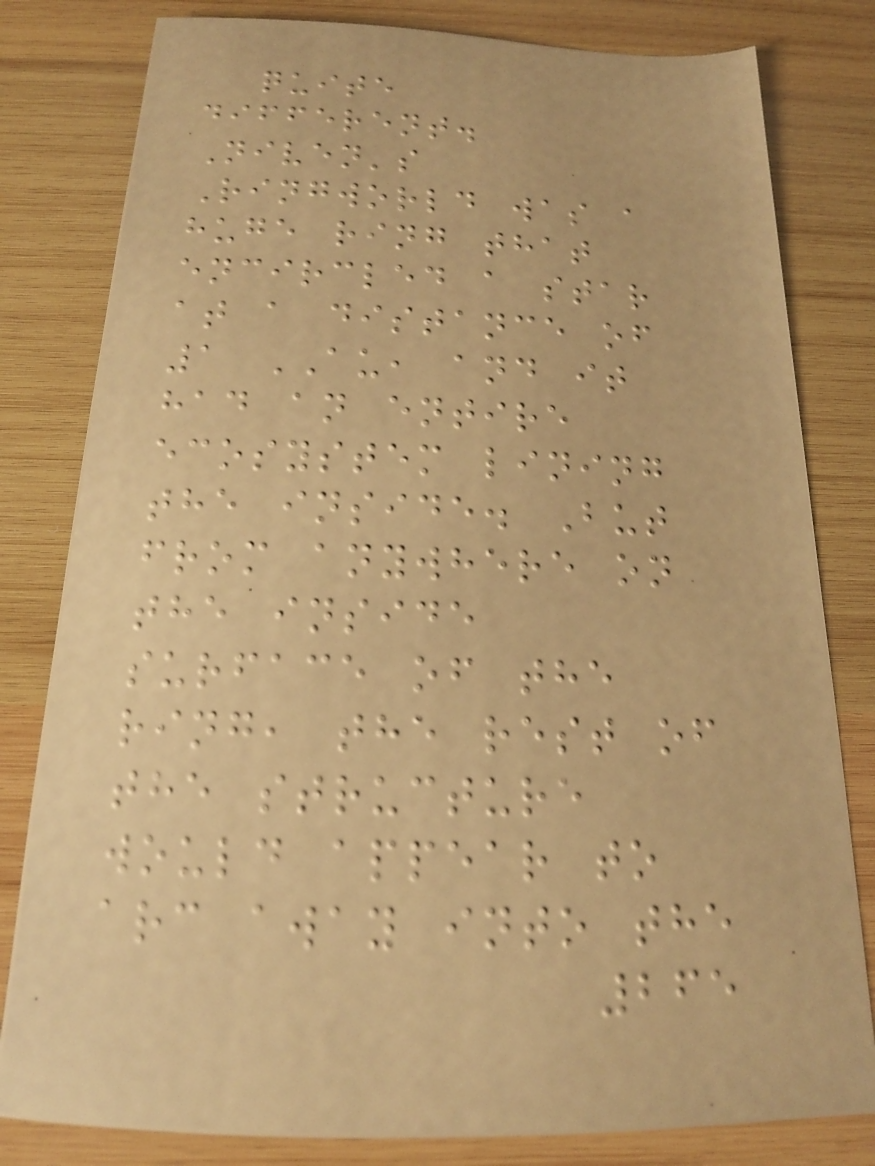quite
different.
Niven's
Ringworld was a
huge ring that
encircled a star
at a distance of
1 AU, and it
had an entire
ecosystem lining
the inside. But
from anywhere on
the inside
surface of the
ring, the rest of
the structure
would appear to
arc away into the
265
